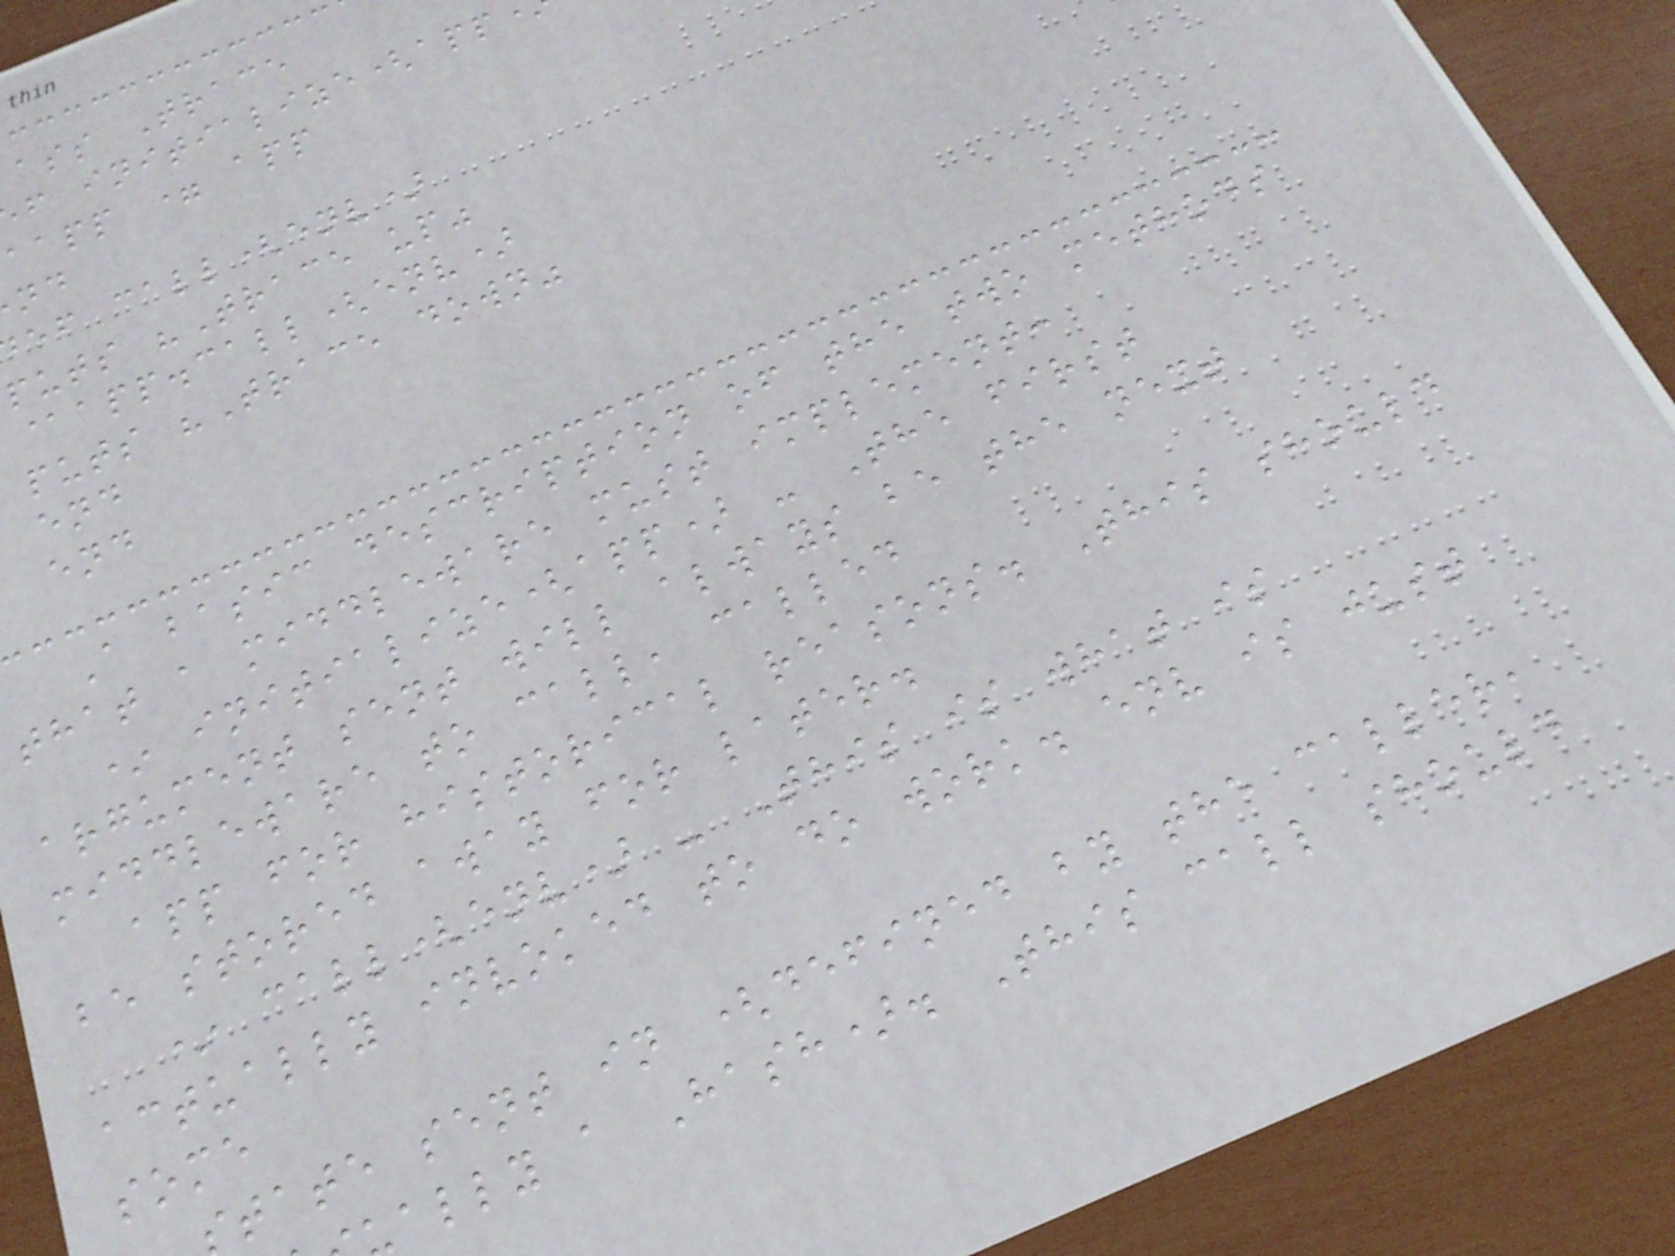ass Trace
f initialize(app
app = app
ef call(env)
puts "Trace up"
@app.call(env)
puts "Trace down"
end
end
A basic description of the two methods
that a middleware must implement:
* initialize(app) - The first
argument sent will always be the next
middleware to call, called
app for historical reasons. This should
be stored away for later.
* call(env) - This is what is
actually invoked to do work. env is just
some
tate sent in (defined by the caller,
ally a Hash). This call should
